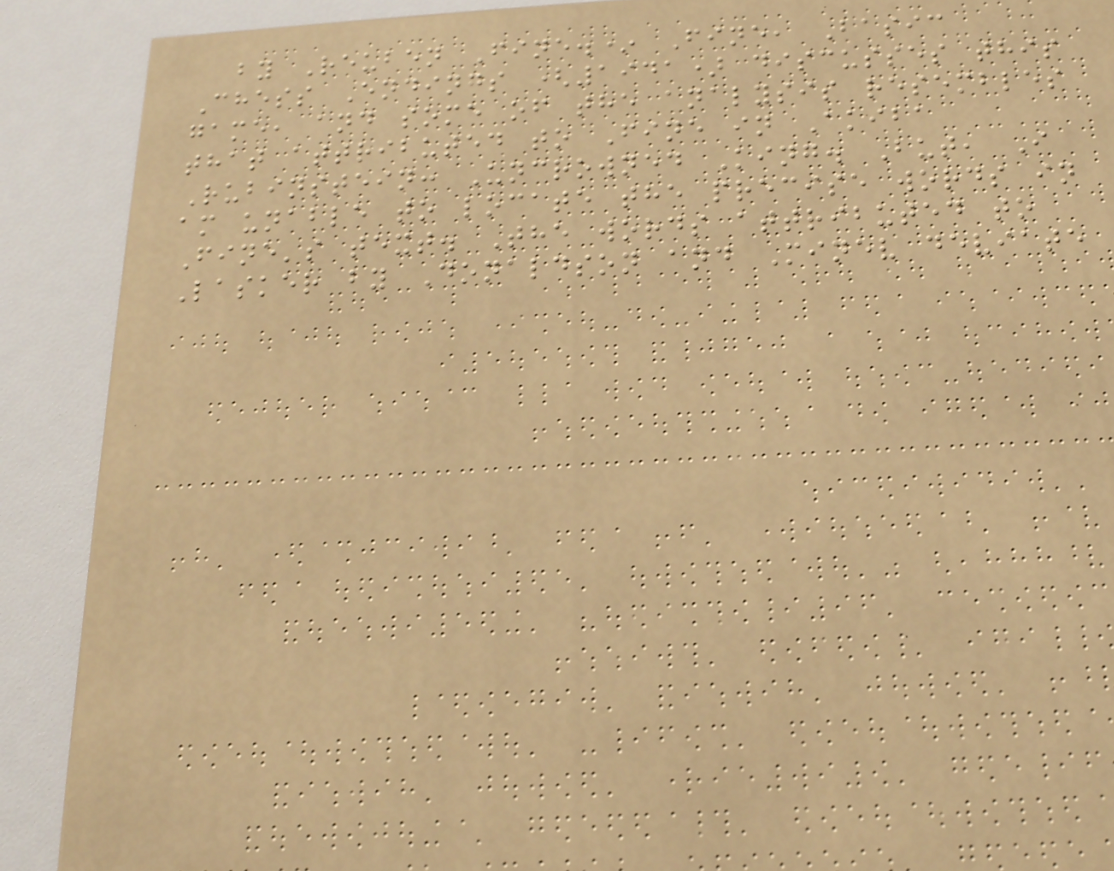by Reuben Fine.* Fine, Basic
Chess Endings (1941) discusses this
game, and some of the analysis resembles
that attributed to Fine in Akiba
Rubinstein: Uncrowned King. But, I
am unable to locate the precise words in
Fine's text. The words attributed to
Lasker by Donaldson and Minev deviate
